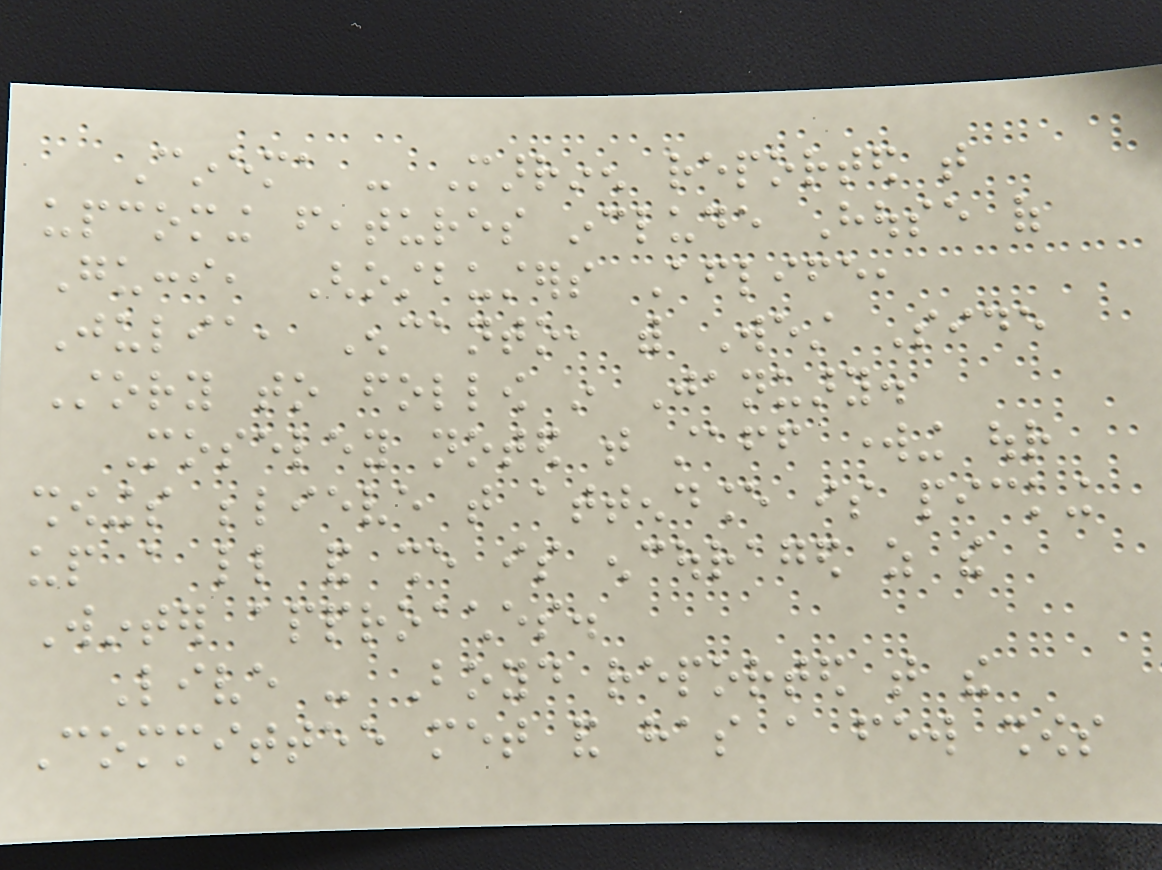Cinema - Marrinen reported that
upcoming features include House of
Gucci, Ghostbusters Afterlife,
Julia, Encanto, with West Side
Story to follow in January.
Moseley noted that staff working our
showings believe that attendance is picking
up a little and she is encouraged as the
Winter approaches.
Live - Boyd reported that the
Committee met and has a few shows
